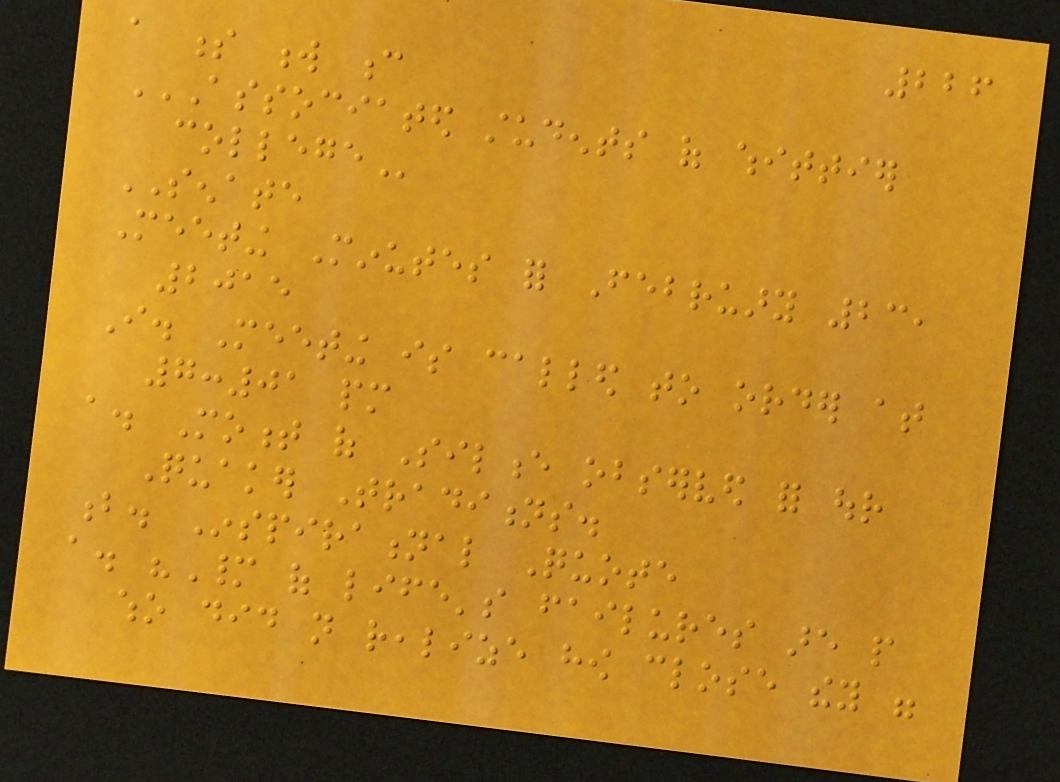226
a s w c
ASSOCIATED STUDENTS OF WHITTIER
COLLEGE
SENATE
Meeting Minutes for February 23,
2015
I. Meeting is called to order at
7:01 pm
a. Moment of Silence observed for our
Quaker Traditions.
b. Inspirational Quote
a. "Many of life's failures are people
who did not realize how close they were
